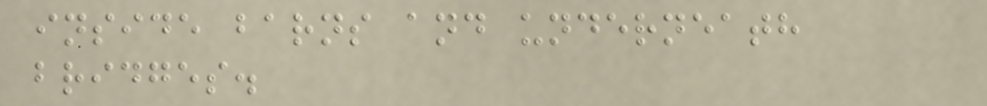inside barns and underneath
bridges.
